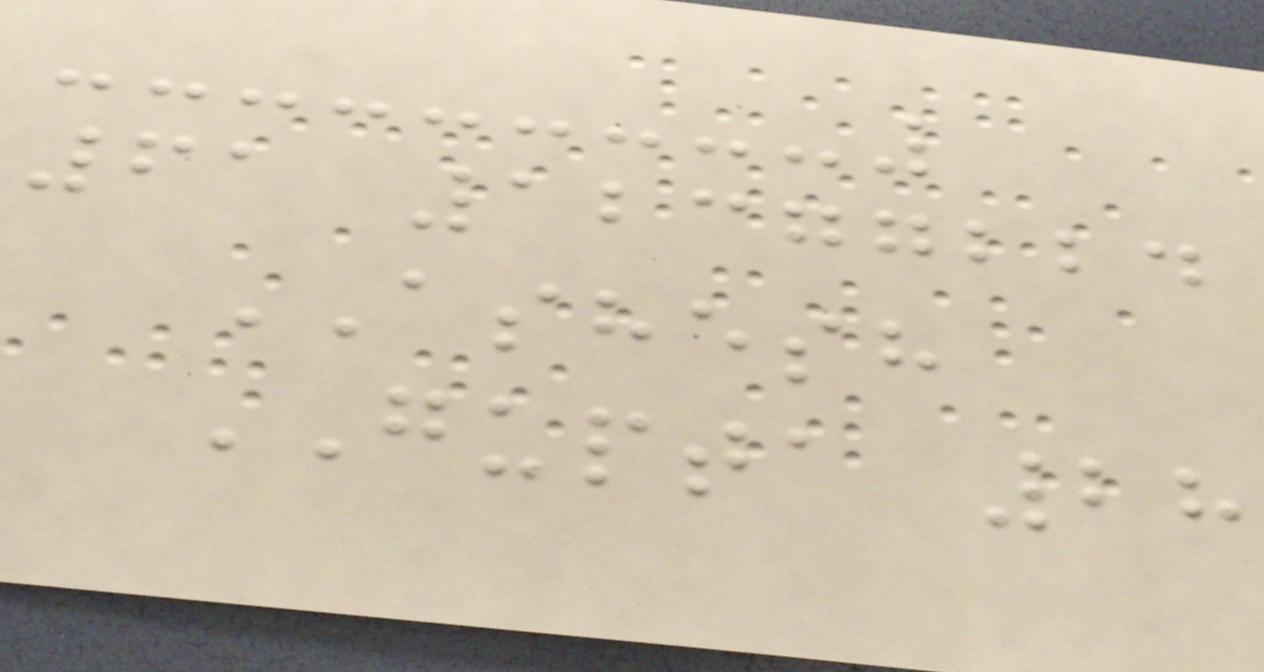61 12377224
ASHESH
GUPTA 28
